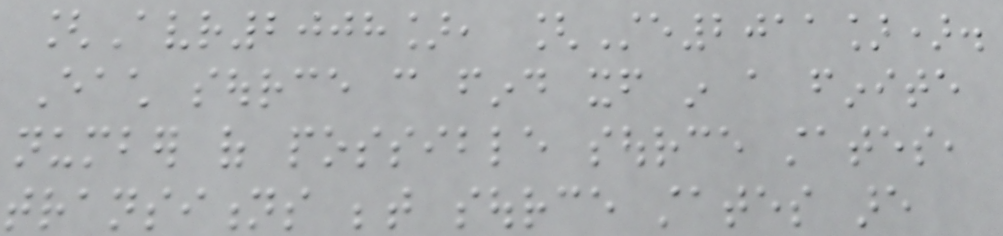[Avr2008], [Ste2011]).
Each source can find itself in a finite
number of possible source states,
transitions between source states are
